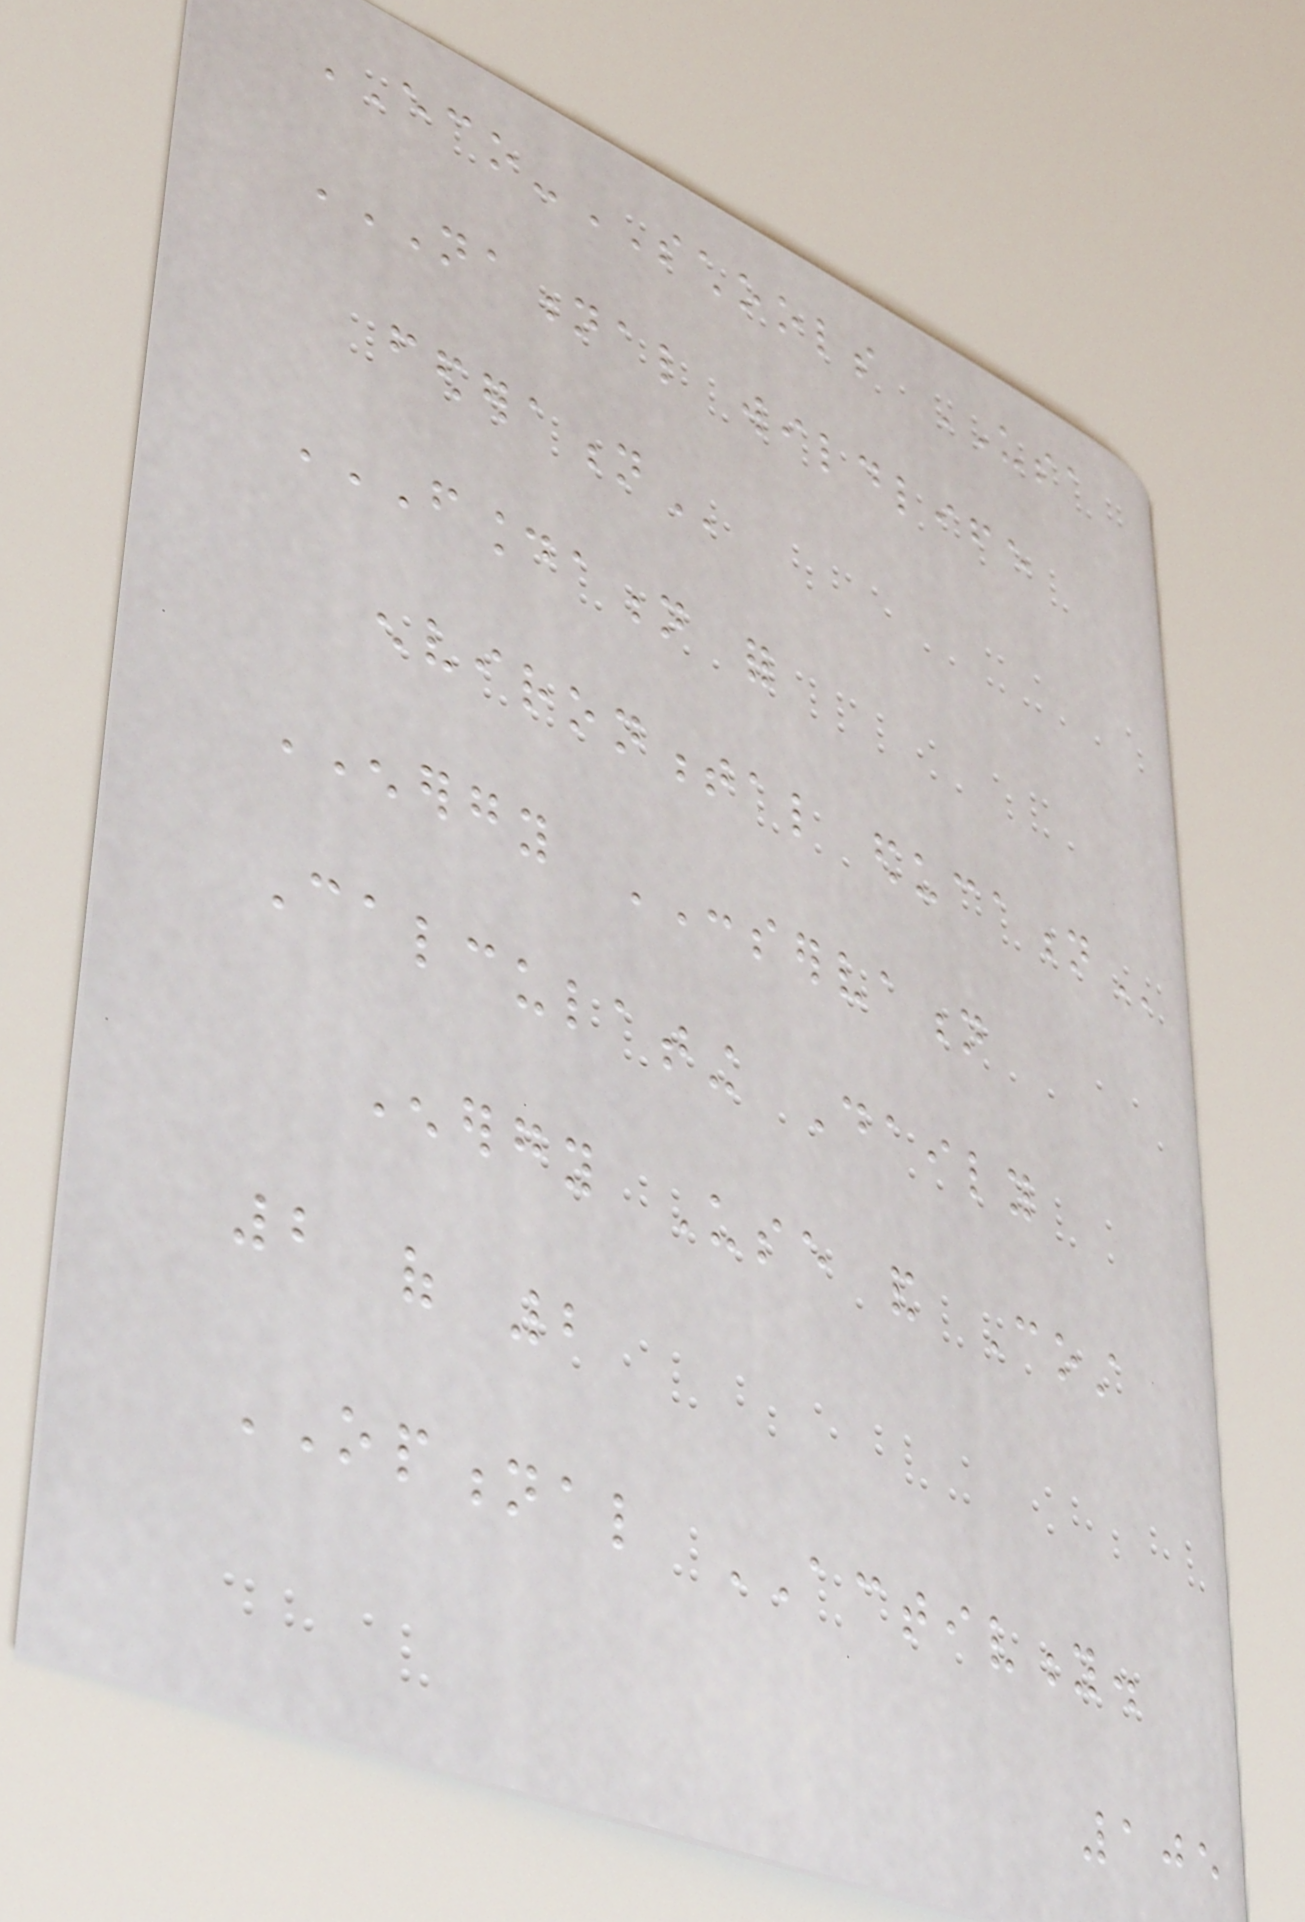ECO-SCHOOLS USA
NATIONAL WILDLIFE
FEDERATION
FOUNDATION FOR
ENVIRONMENTAL EDUCATION
ENERGY CONSERVATION
Calculating Daily
Energy Use and Cost
2 of 2
OPTIONAL ACTIVITY.
105
